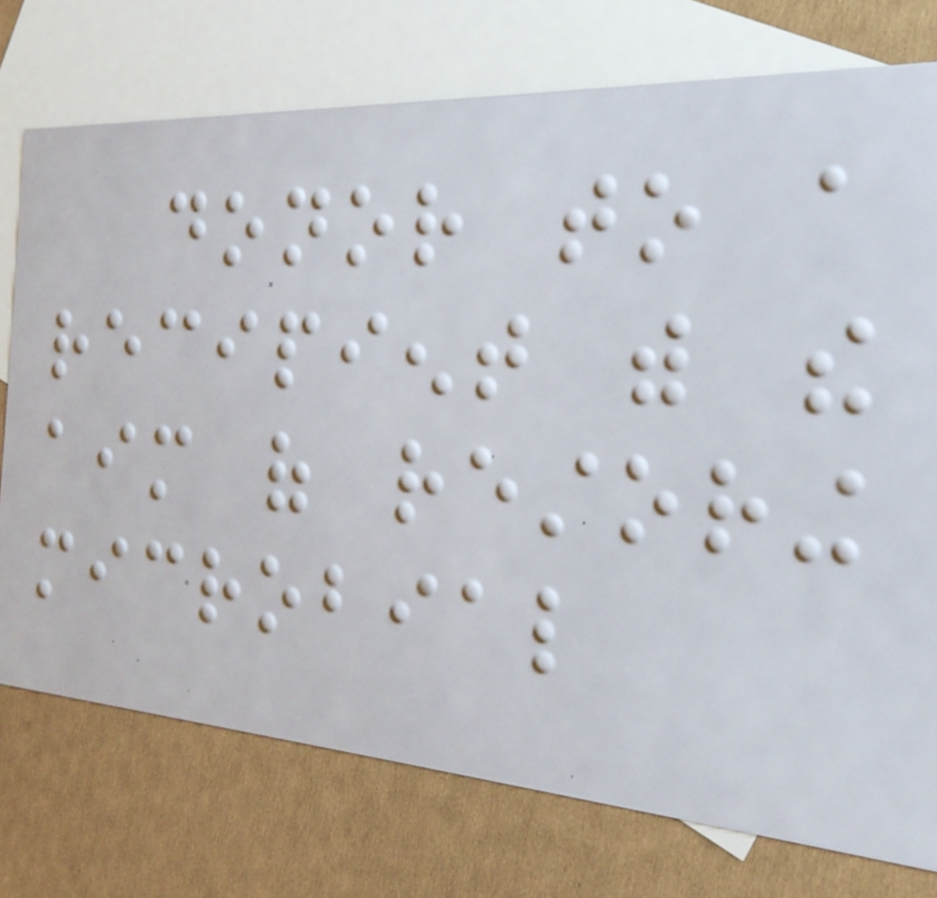donor to a
recipient with the
aim of restoring
microbial
